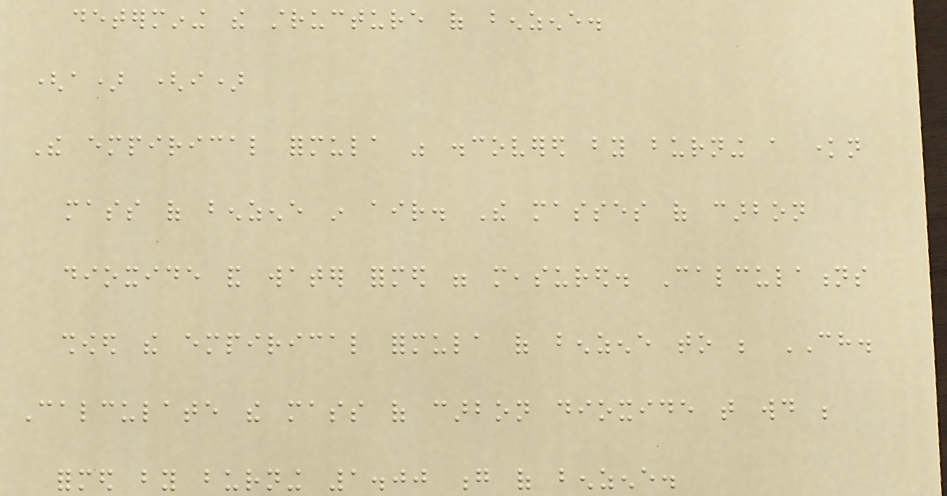determining the structure of benzene.
(a) (i)
The empirical formula was discovered by burning a known
mass of benzene in air. The masses of carbon
dioxide and water formed were measured. Calculations
showed the empirical formula of benzene to be CH.
Calculate the mass of carbon dioxide that would be
formed by burning 1.00 g of benzene.
